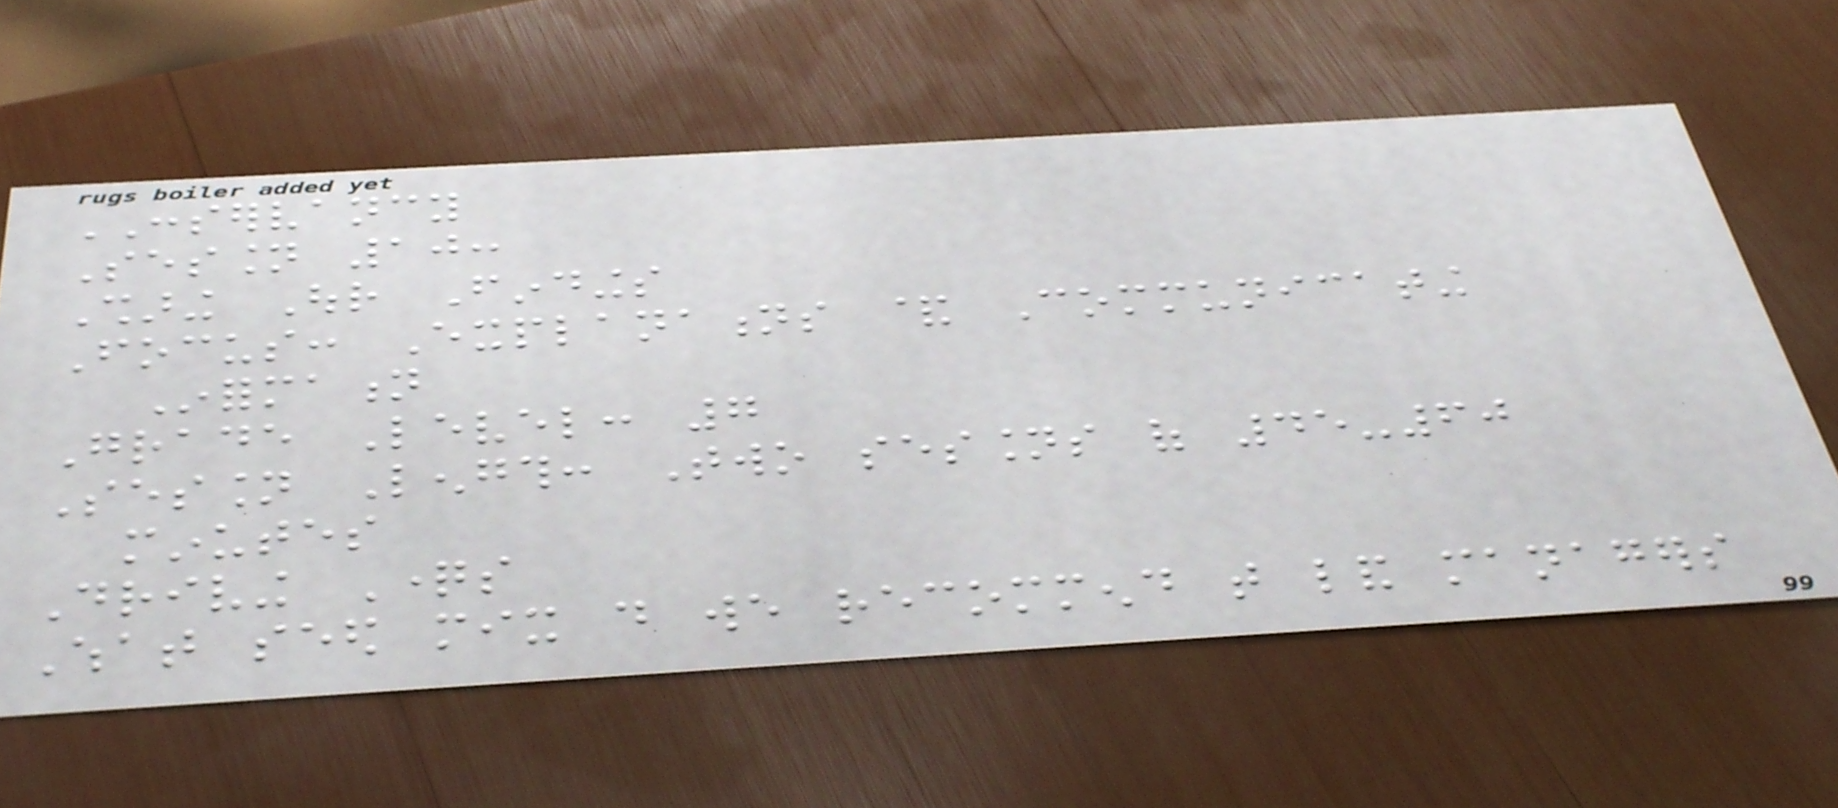CONSERVANCY
Session 10:
Sharing Our Findings
Focus: Explanations & Communicating
Information
Grade Level: 7
Session Length: Two sessions of 45-60
minutes
Driving Questions
What seed mix do we recommend that land managers
